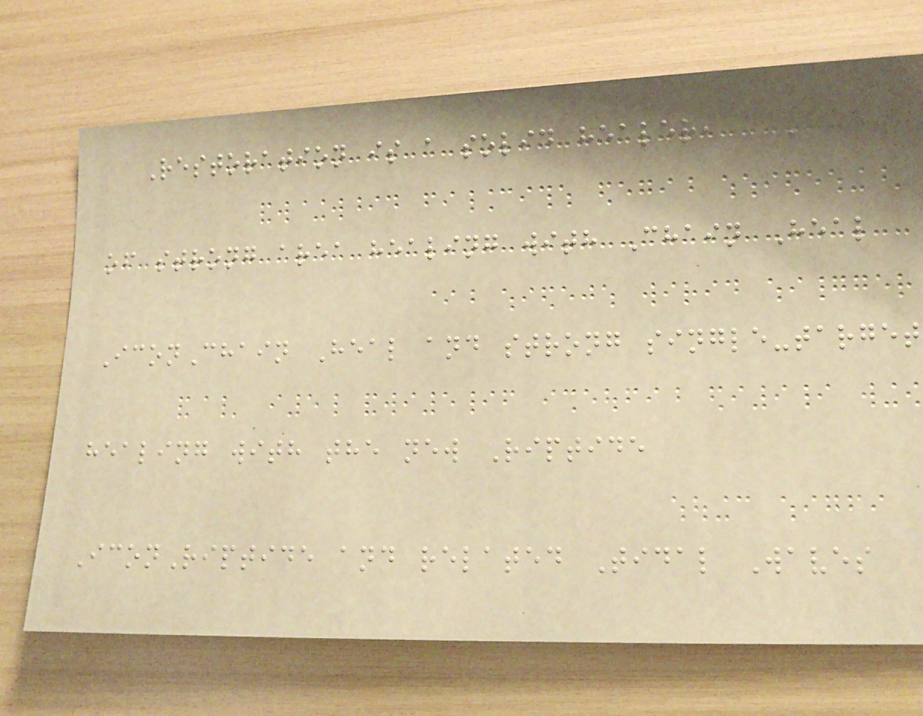Restoration is a solid healer, capable
of strong area healing with Chain Heal
IconChain Heal and strong single-target
healing with the new Riptide
IconRiptide and related Tidal Waves
